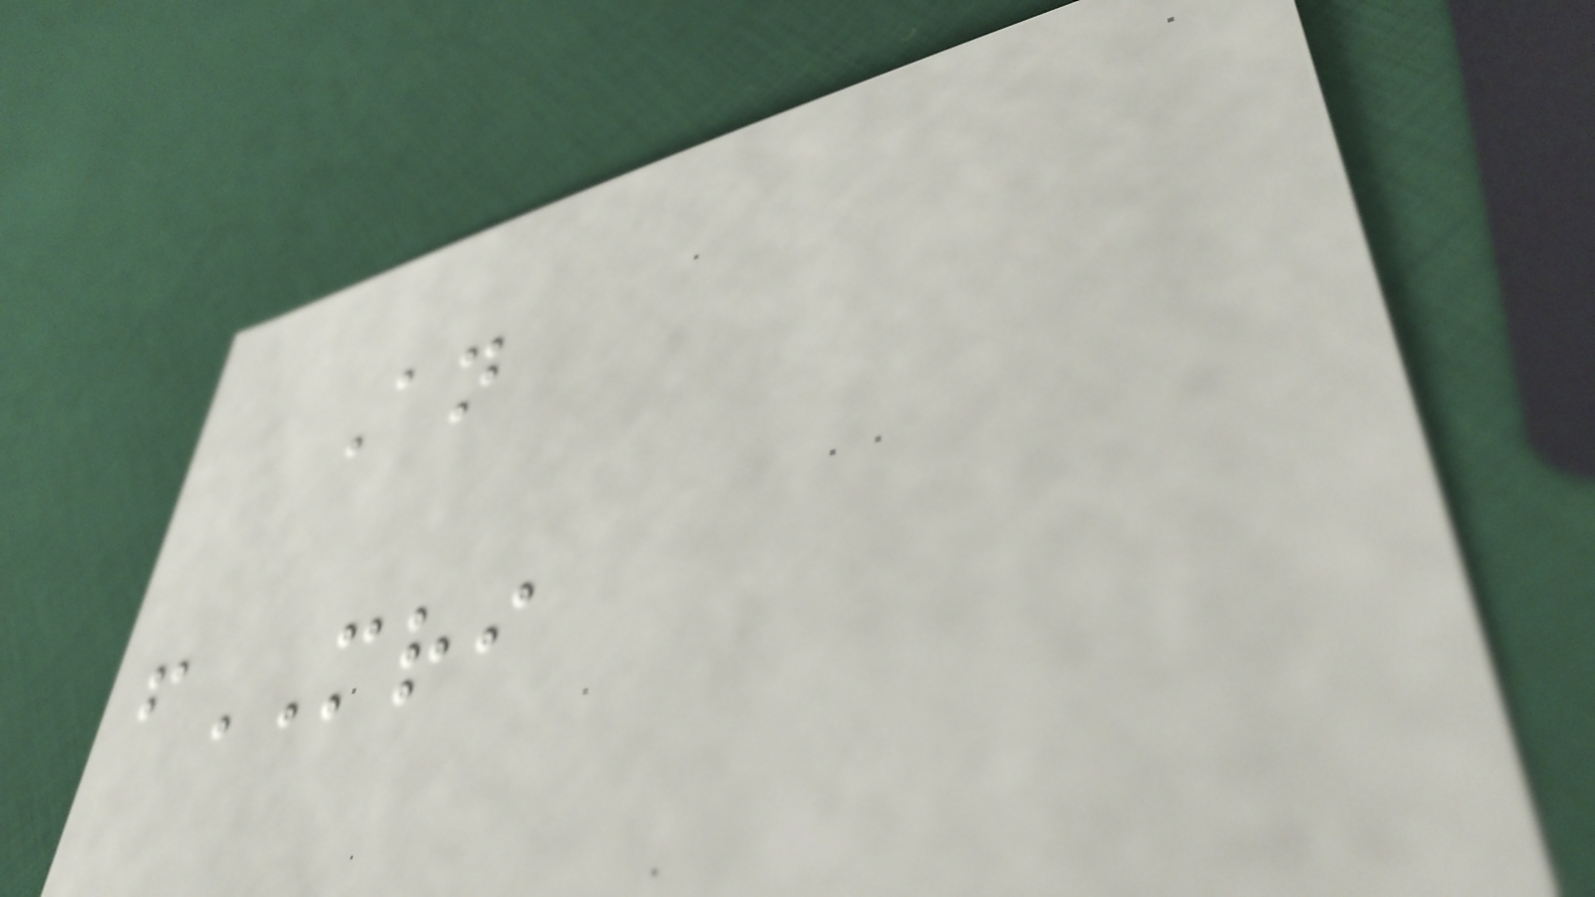An
fMRI
